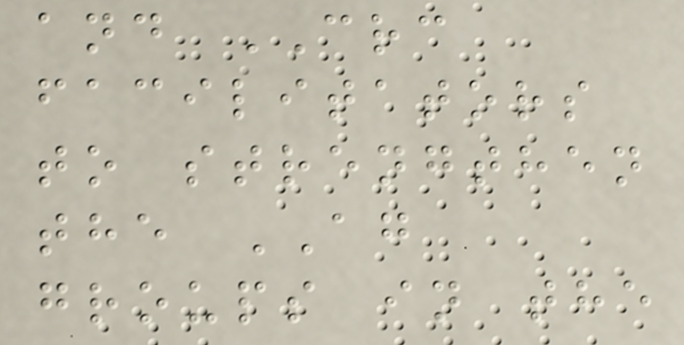and CRC
facilitators
to strengthen
the AG
groups in the
